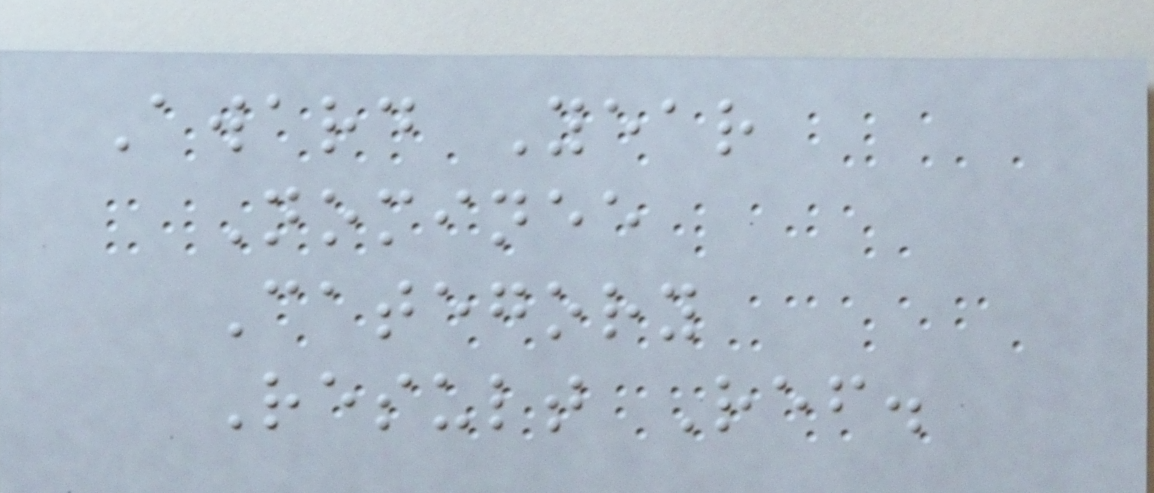Award Year
Nominee
Category
Result Ref.
